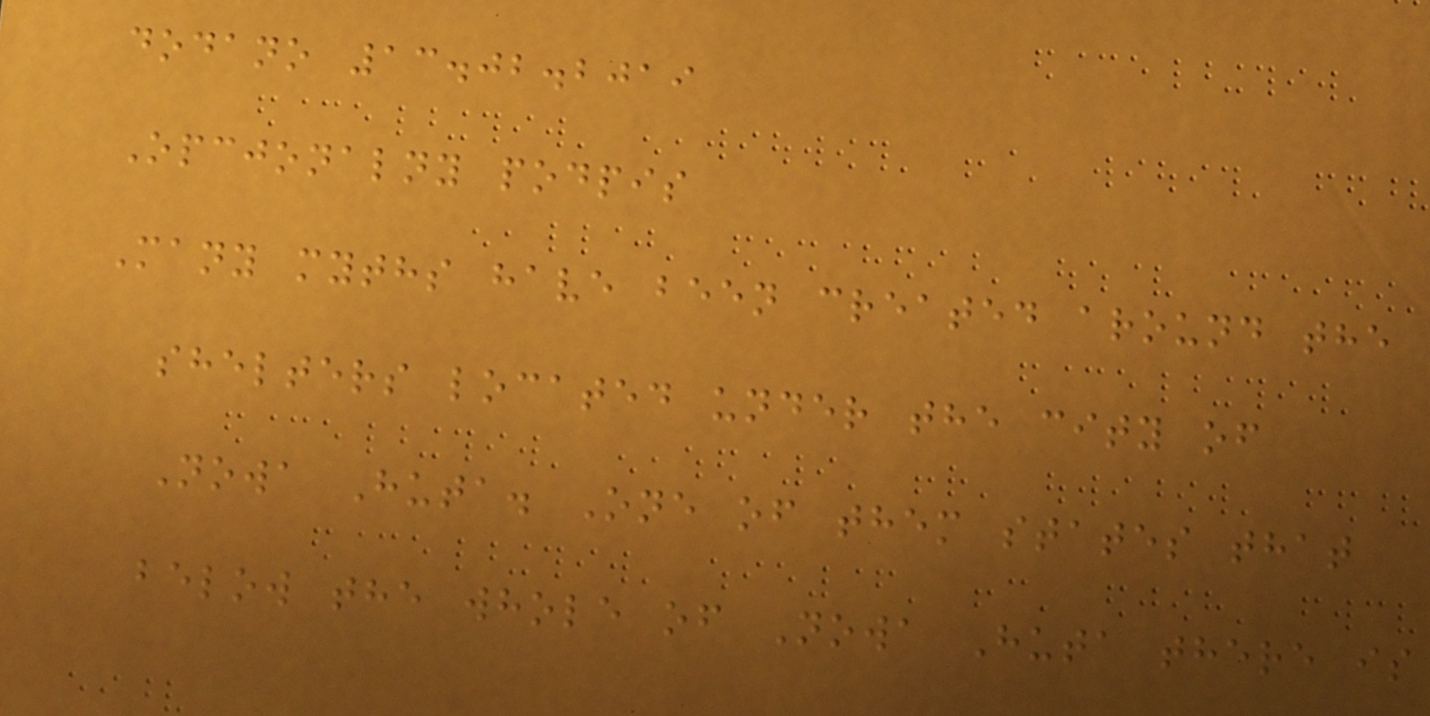dodano 13.02.2019
Opcjonalny podpis
Many myths have been created around the
shelters located under the city of
Nowa Huta. One of them states that
below the whole of Nowa Huta there is
